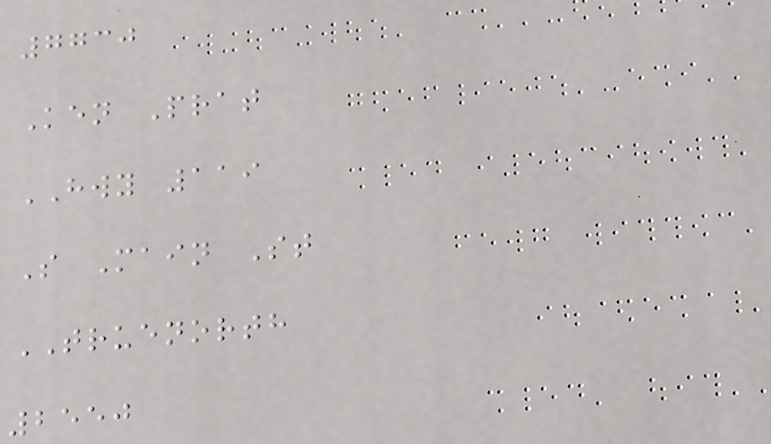7730
Ken Prat
HWY 119
S Main St
TRUENORTH
2550
